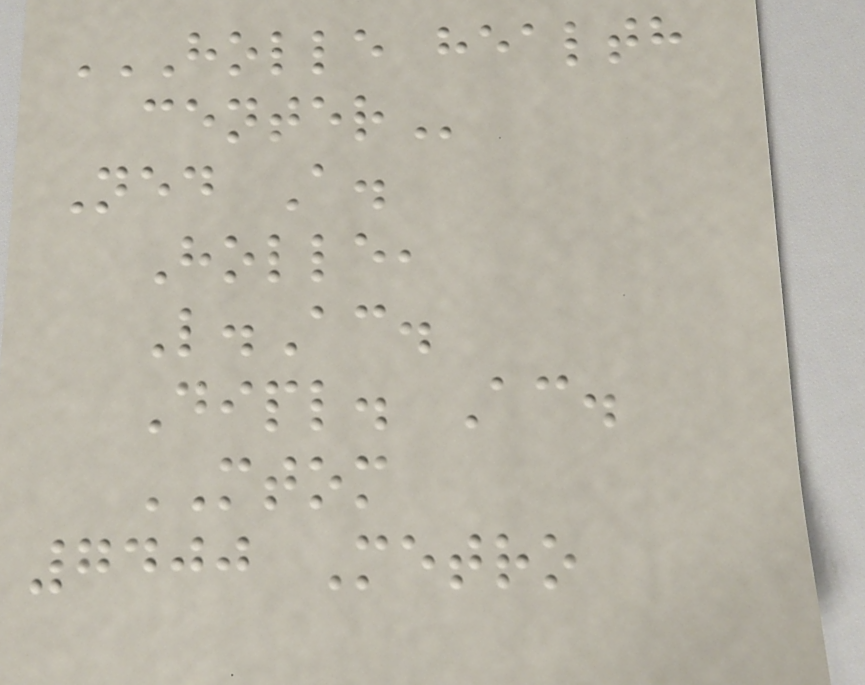HOLLE HEALTH
CENTER
Ned A.
Holle,
L.Ac.
Dipl. Ac.
MTOM
7400 Metro
